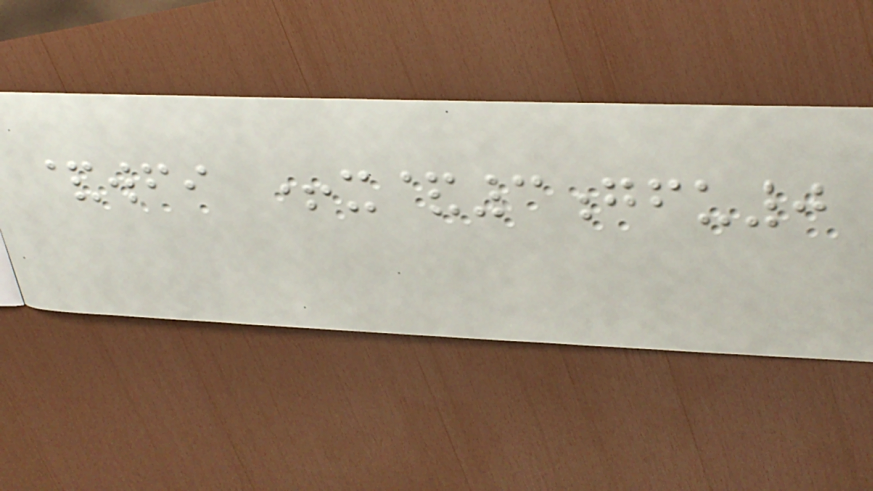&wfi +x&3gfu0
